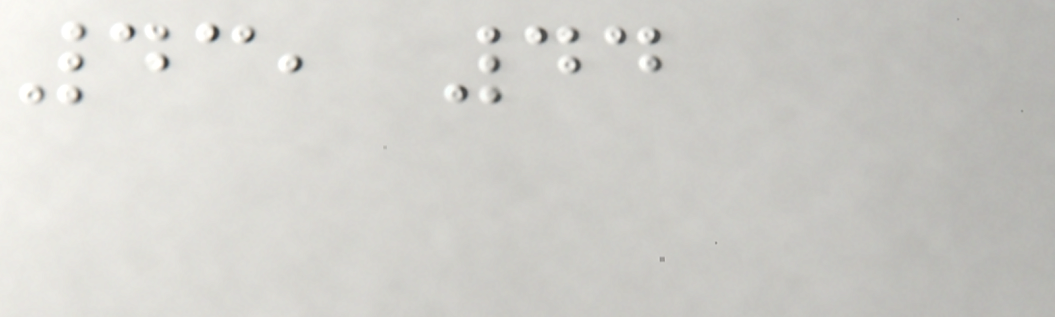43, 44
